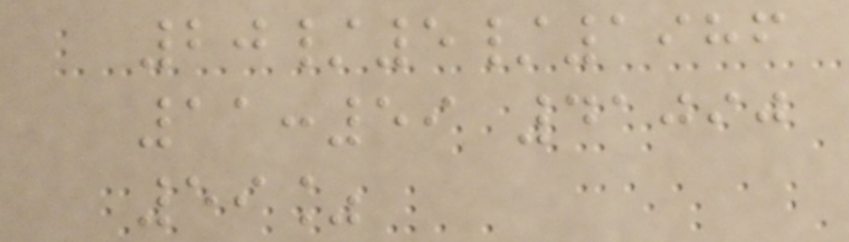20/5/1986
11:59 41090
59%
